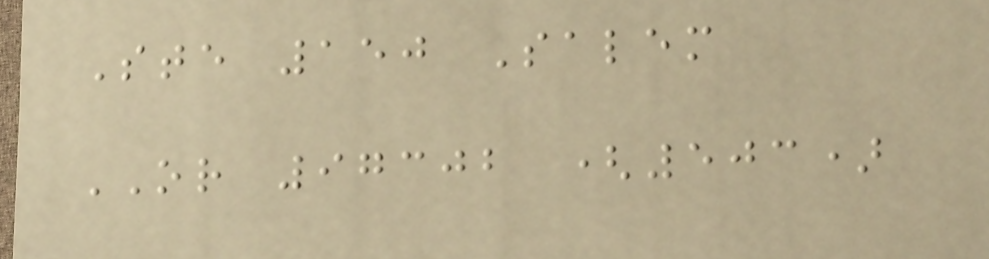Ste 150 Salem
OR 97302 (503)
